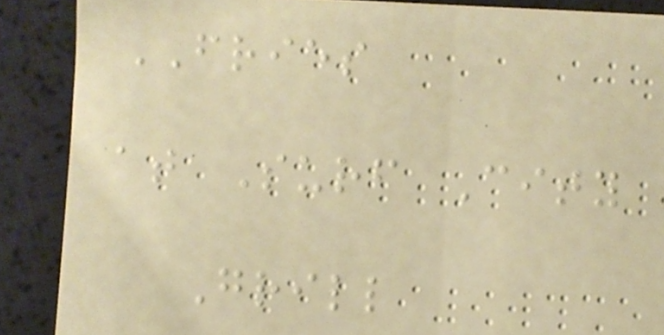FRIES
at Surf City
Grill
